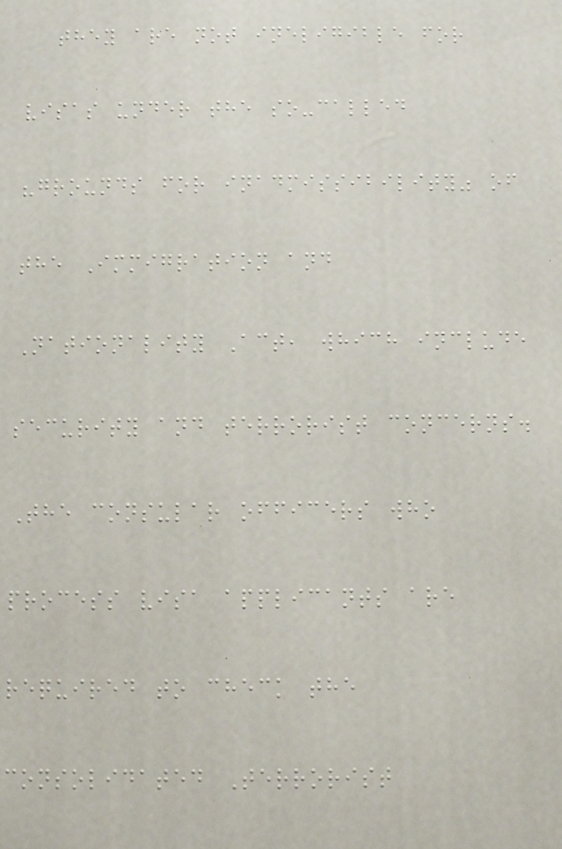they are not ineligible for
visas under the so-called
"grounds for inadmissibility" of
the Immigration and
Nationality Act, which include
security and terrorist concerns.
The consular officers who
process visa applicants are
required to check the
consolidated Terrorist
